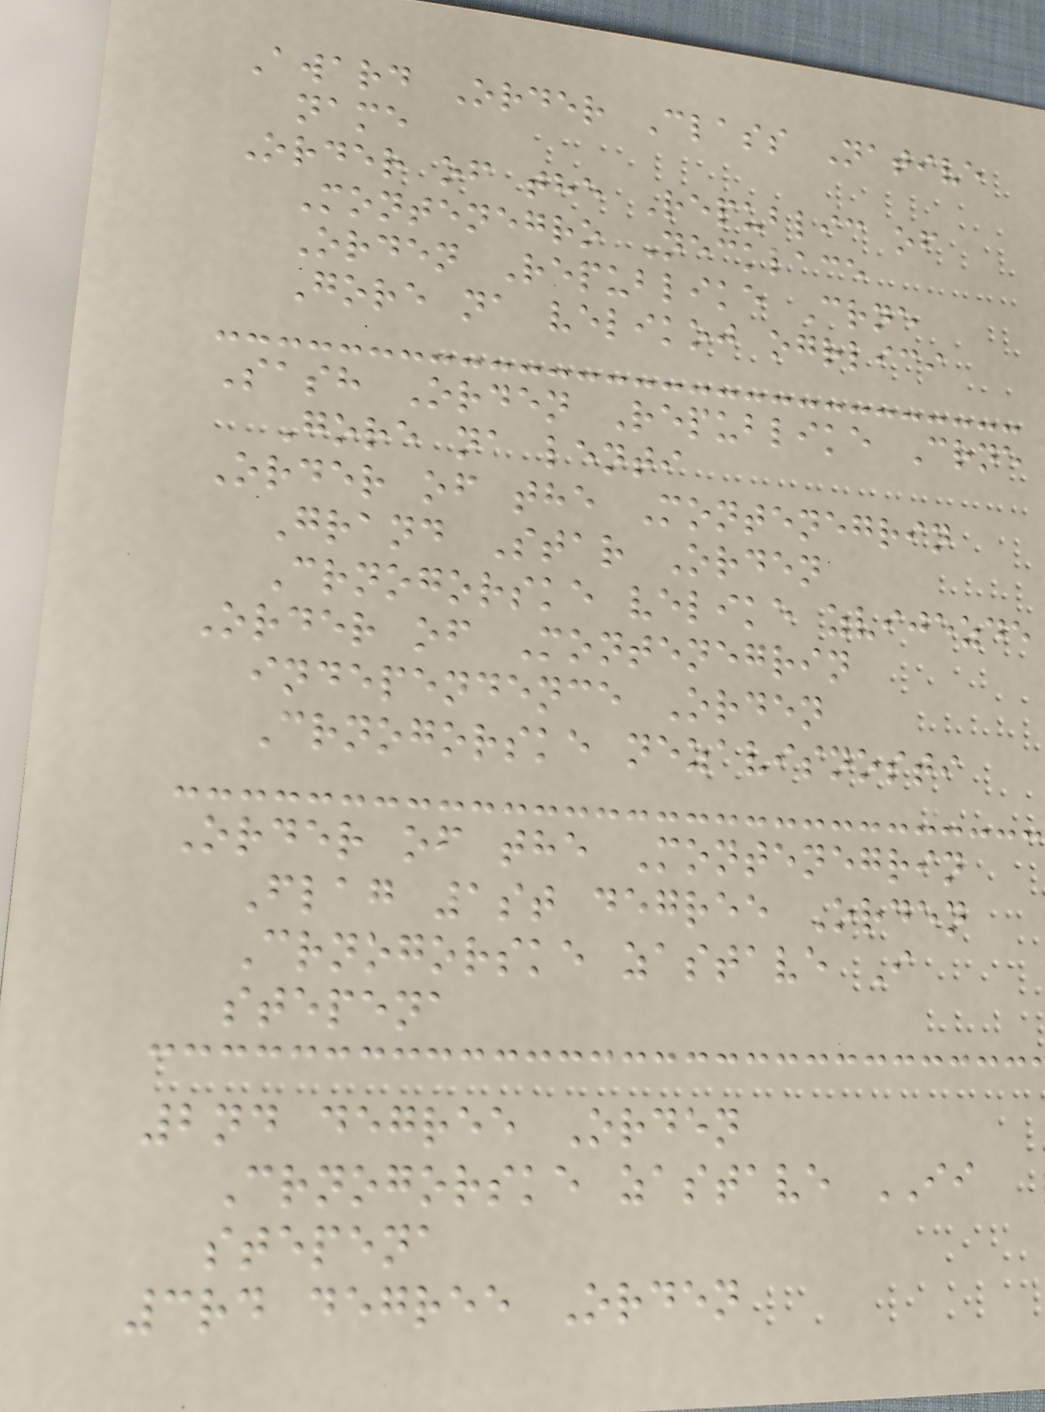Award Order Class Native
name
Order of the Republic of
Montenegro Necklace
Orden Republike Crne
Gore na velikoj ogrlici
Sash Orden Republike Crne
Gore na lenti
Order of the Montenegrin
Grand Star Orden
Crnogorske velike zvijezde
Order of Montenegrin
independence Orden
Crnogorske nezavisnosti
Order of the Montenegrin
Flag 1st degree Orden
Crnogorske zastave I
stepena
2nd degree Orden
Crnogorske zastave II
stepena
3rd degree Orden
